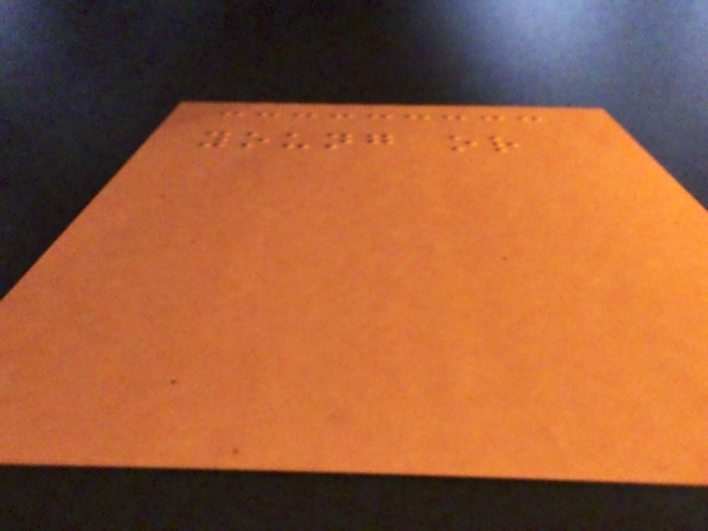young or
